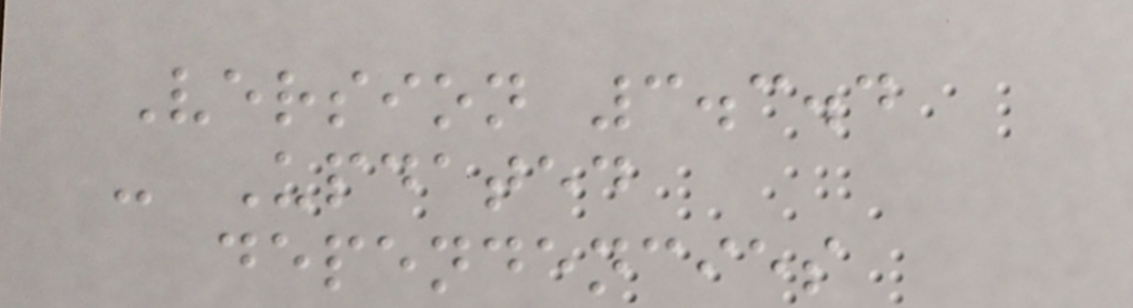Version 3.3.4
- Updated
dependencies
